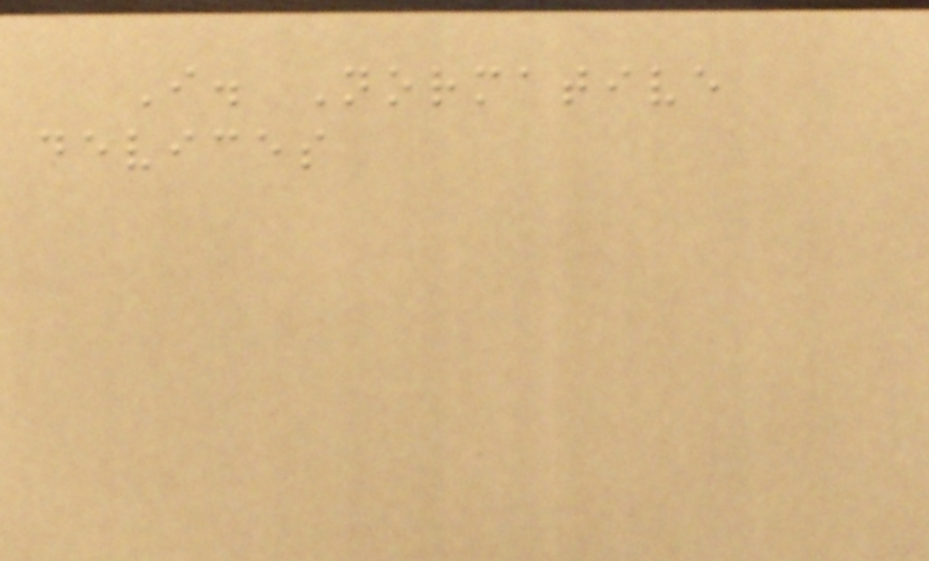I. Normative
devices
